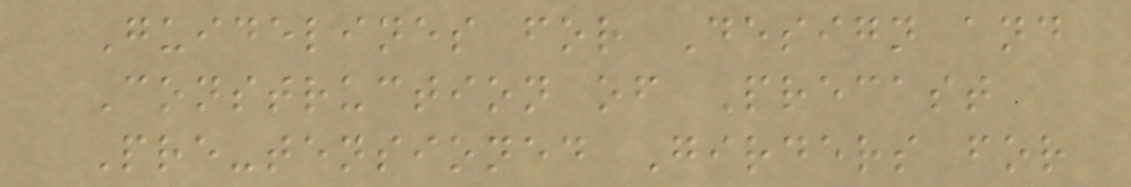Guidelines for Design and
Construction of Precast
Pre-tensioned Girders for
